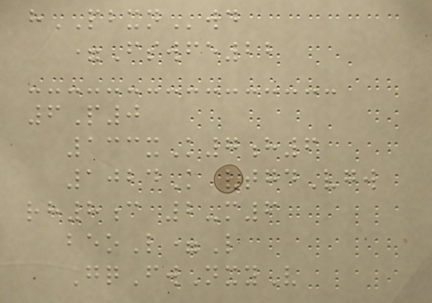hPBXNwd
=Fswfe22
6P0
133xK7h6
1024K vtgdVgw
rh8c 2-m6
beoL=L
GqFwNxyV
